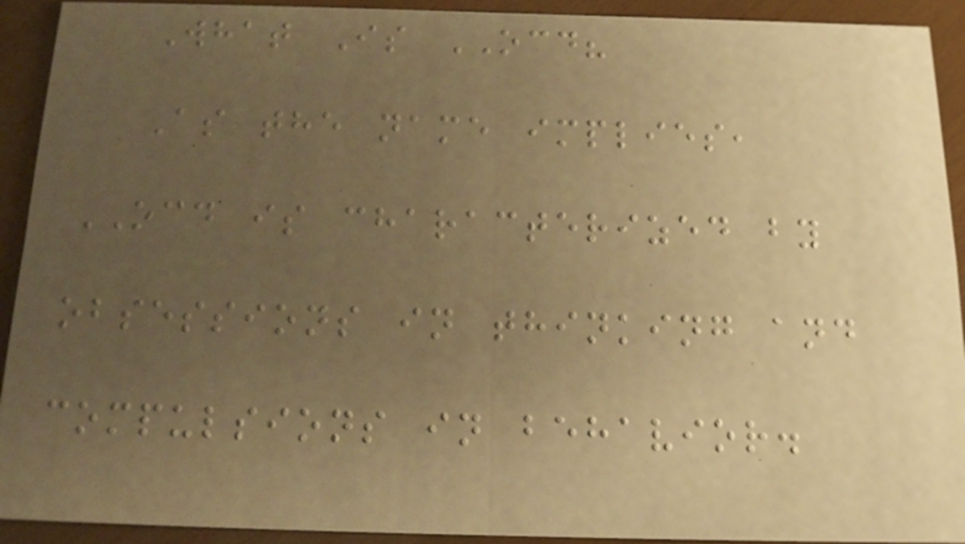What Is OCD?
As the name implies,
OCD is characterized by
obsessions in thinking and
compulsions in behavior.
